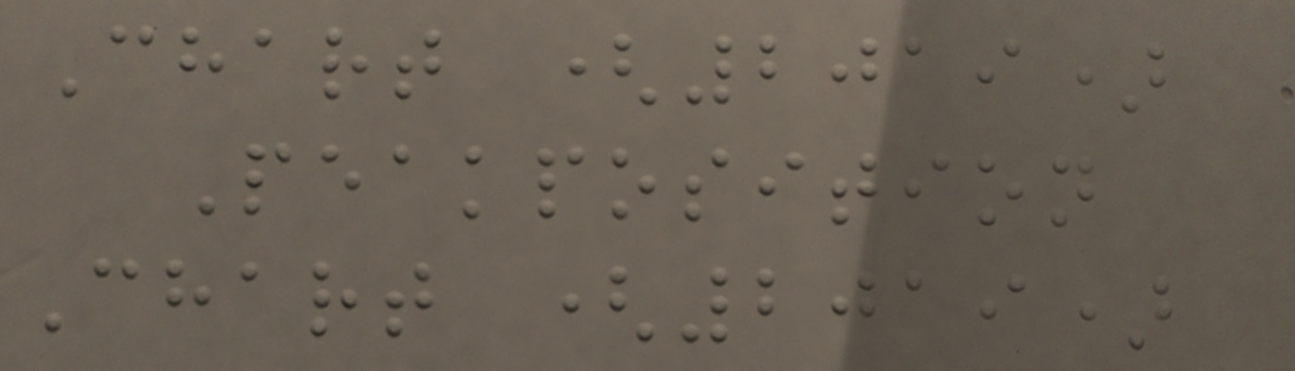Chart (2019)
Peakposition
Chart (2019)
